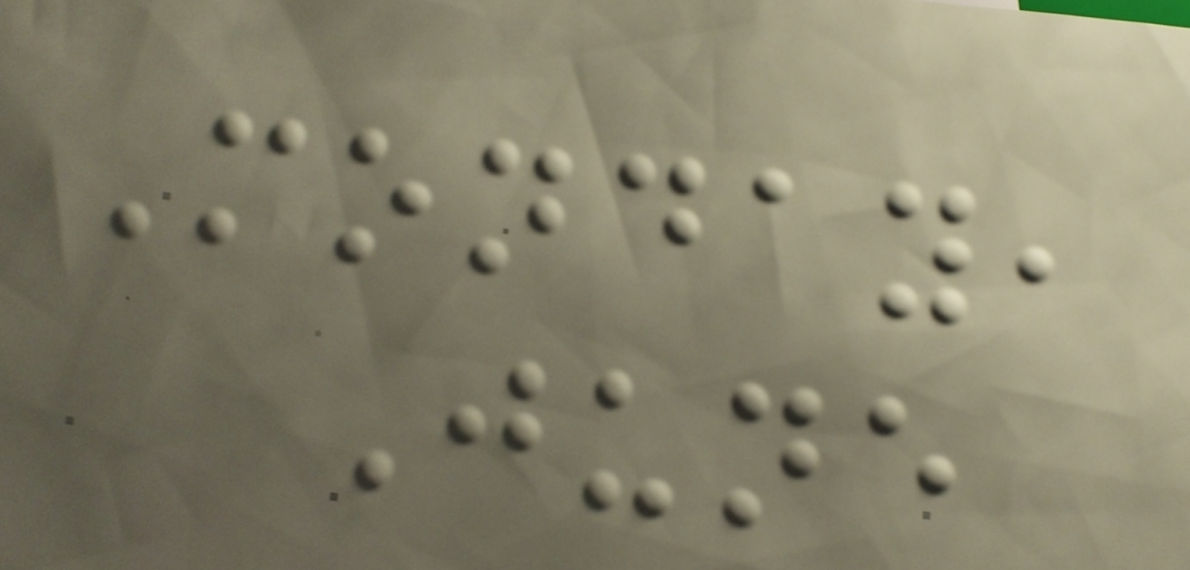Monday,
June
